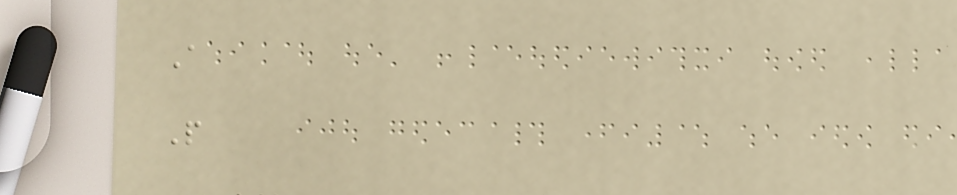A
P
